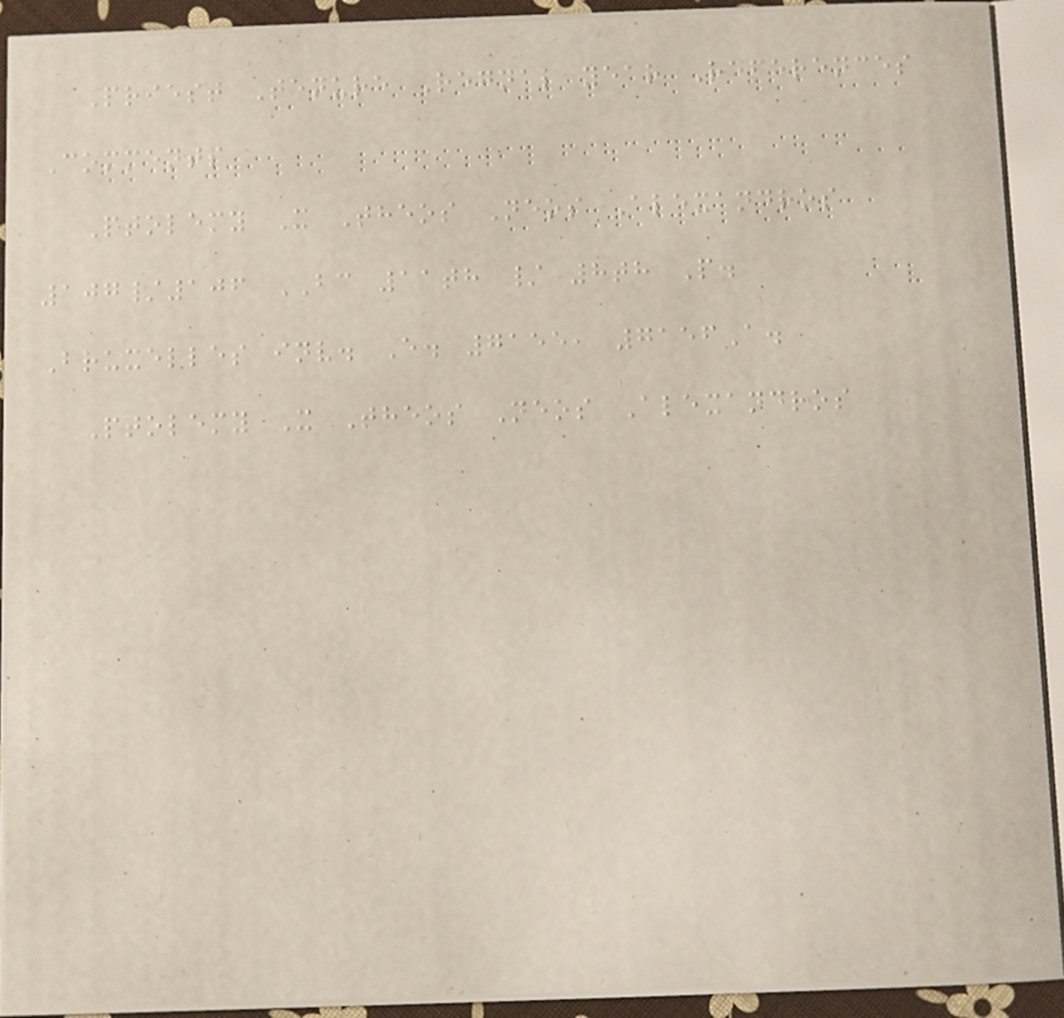Priest Tenure Regnal year References
Comments
Ptolemy X Theos Neos Alexandros
107/106 BC 11th / 8th P.
Bruxelles inv. E. 7155, 7156A.
Ptolemy X Theos Neos Alexandros
